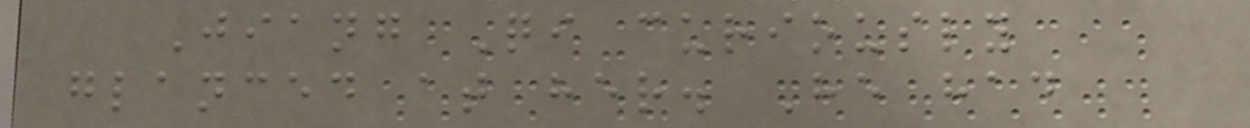Jiang Qi curiously
glanced at her. He had
